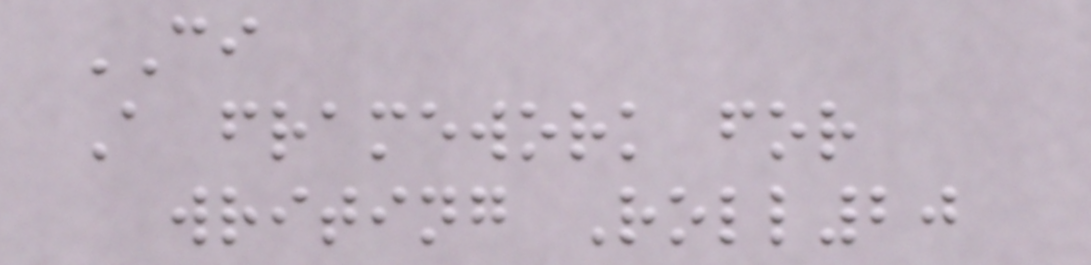CI
A framework for
writing Roll20
